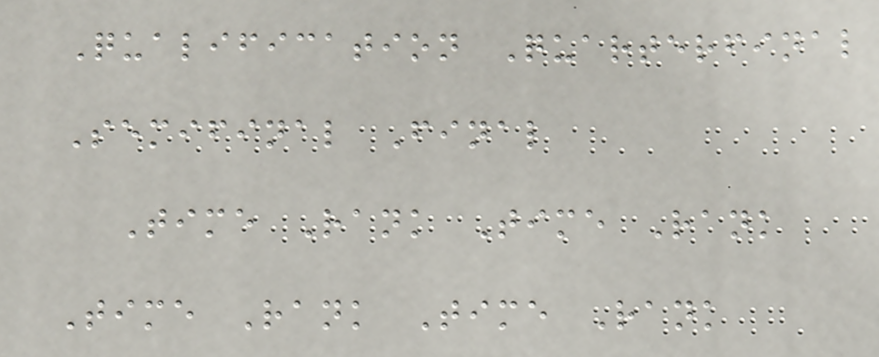Qualification Quarterfinal
Semifinal Final
Time Rank Time Rank
Time Rank Time Rank
